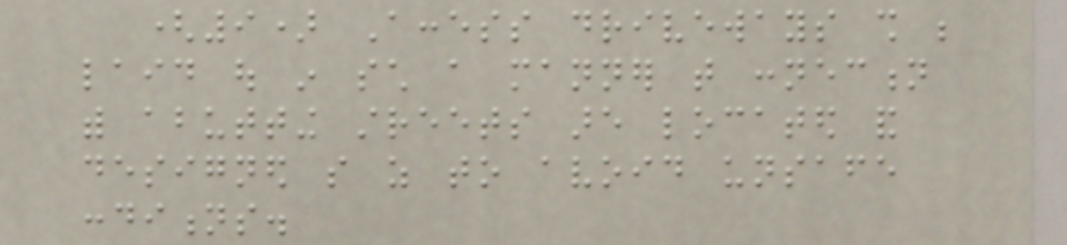(9) Access driveways shall be
laid out in such a manner that connection
with abutting streets are located and
designed so as to avoid unsafe
conditions.
